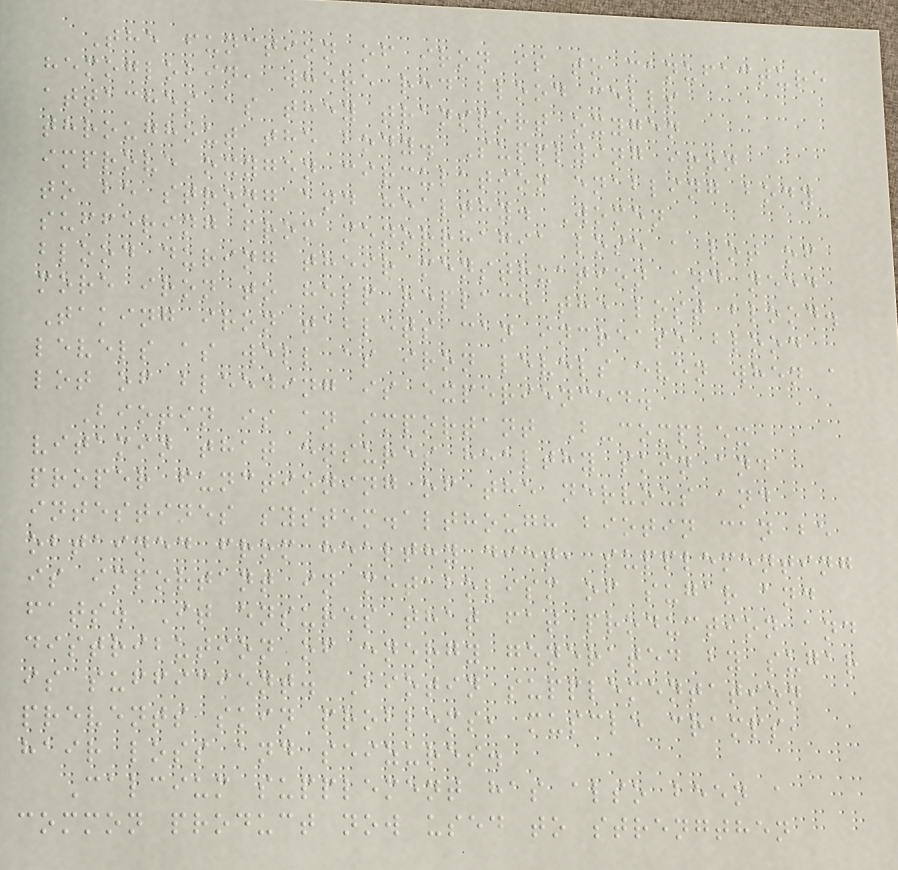The function of iron is to manufacture
hemoglobin, where red blood cells
attaches as they transport oxygen
throughout the body. Supplying iron
improve oxygen circulation enabling body
to be strong and healthy. Women
suffering from menorrhagia lose a lot of
blood during their menstruation and need
more iron to help replace the lost blood.
Taking iron tablets can increase blood
levels as well as iron levels even when a
lot of bleeding is experienced.
Biotin is an important B-complex
vitamin that ensures healthy skin and
proper functioning of the nervous and
intestines system.although biotin can be
obtained from healthy diet, supplementing
is important in metabolism of sugar and
fats. It ensures that fat production and
distribution of energy generated by sugar
is sufficient. Biotin supplementation
prevents skin problems, muscle cramps,
hair loss and seizures.
Calcium supplement has also been a
common product now used to strengthen
